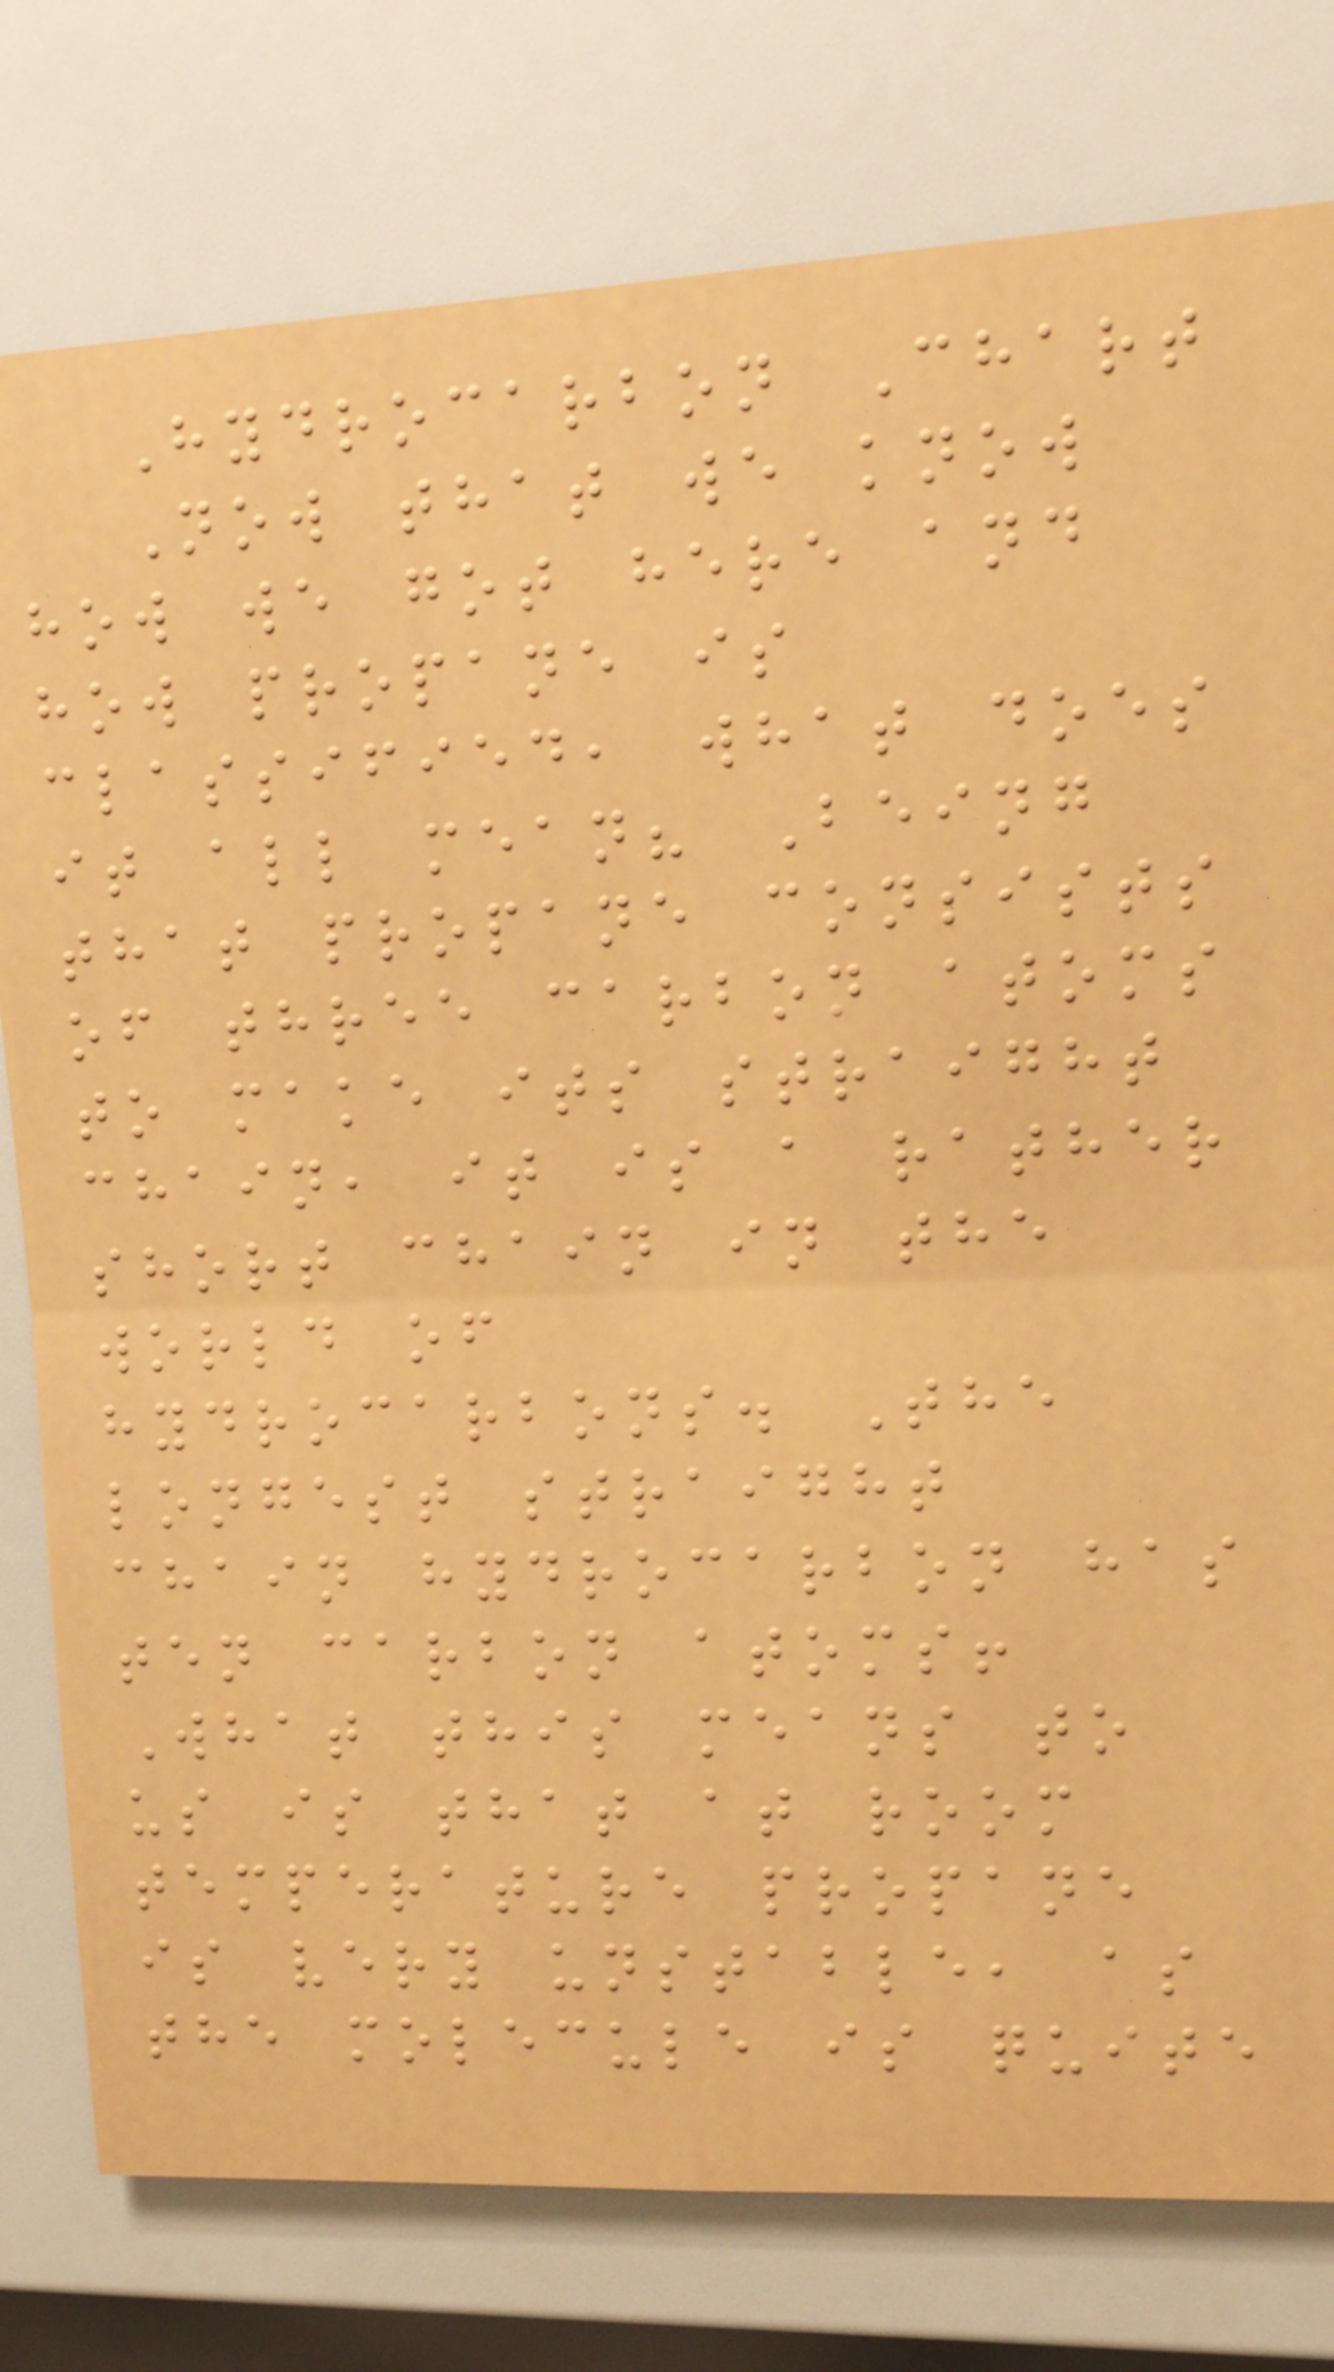Hydrocarbon Chart
Now that we know
how we got here and
how propane is
classified, what does
it all mean? Being
that propane consists
of three carbon atoms
to make its straight
chain, it is a rather
short chain in the
world of
hydrocarbons. The
longest straight
chain hydrocarbon has
ten carbon atoms!
What this means to
us is that at room
temperature propane
is very unstable, as
the molecule is quite
